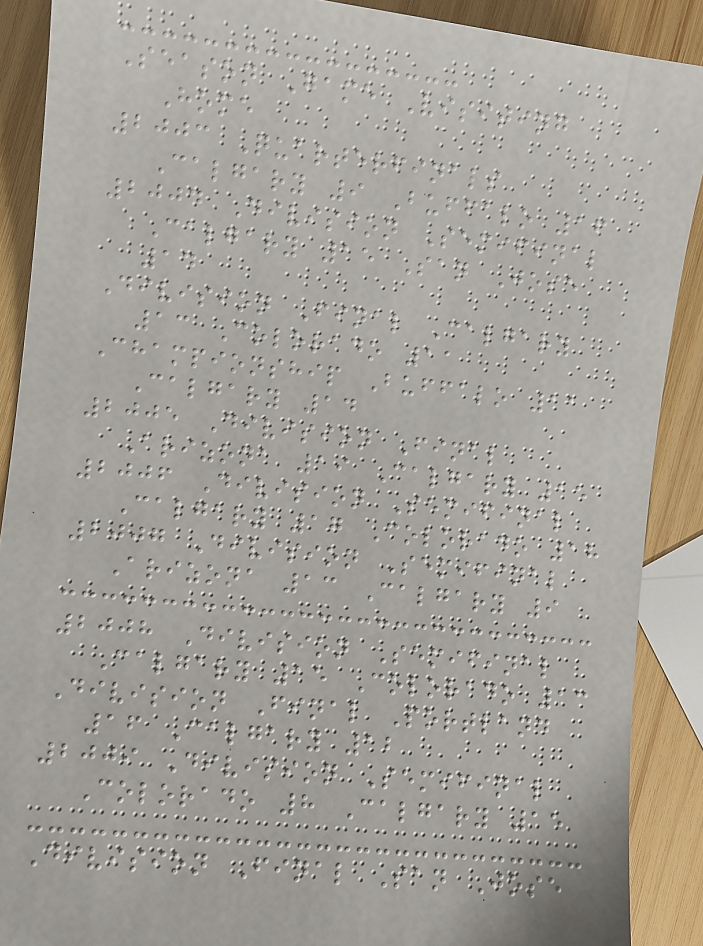Season Game Visiting
Home
2003 Quarterfinals
Calgary 9 Buffalo 16
2004 Division Semifinal
Calgary 15 San Jose
14
Division Final Calgary
13 Colorado 11
Championship Buffalo 11
Calgary 14
2005 Division Final
Arizona 19 Calgary 15
2006 Division Semifinal
Calgary 17 Colorado 18
2007 Division Semifinal
Arizona 13 Calgary 9
2008 Division Semifinal
Calgary 15 Colorado 13
Division Final Portland
16 Calgary 12
2009 Division Semifinal
Colorado 8 Calgary 15
Division Final San Jose
